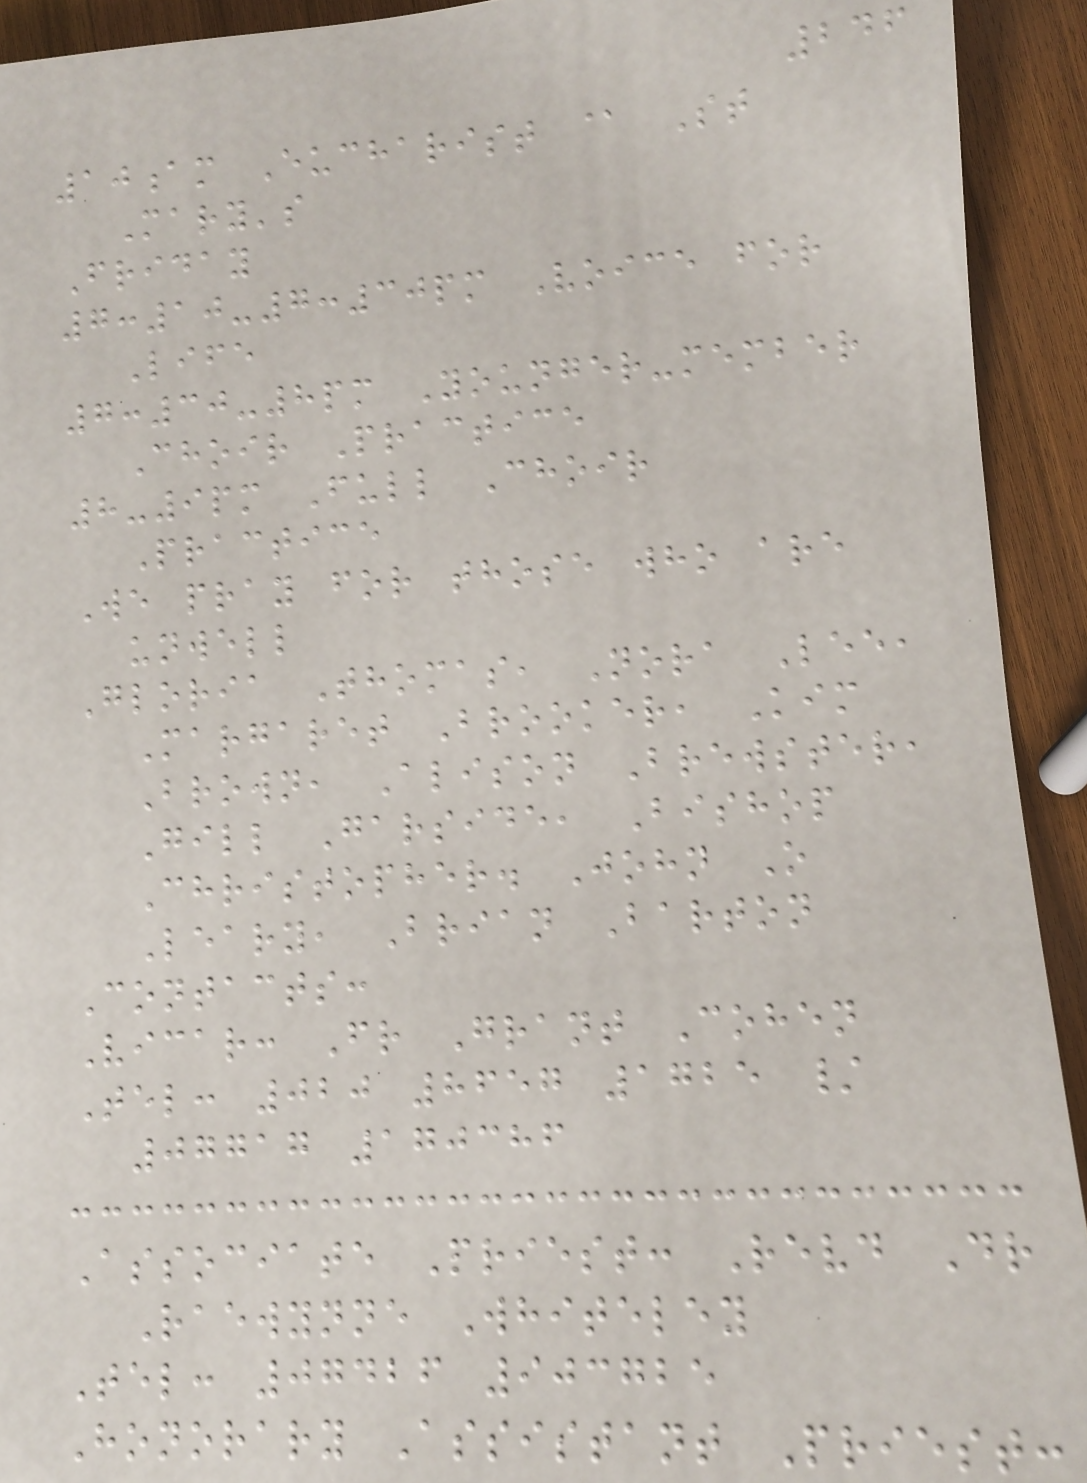246
10am Eucharist @ St
Mary's
Friday
7:10-7:30pm Voice for
Life
7:30-8pm Younger-member
Choir Practice
8-9pm Full Choir
Practice
We pray for those who are
unwell
Gloria Thomas, Nora Lee,
Margaret Brooker, Kim
Brown, Alison Brewster,
Gill Garside, Bishop
Christopher. John O
Leary, Brian Barton
Contacts:
Vicar: Fr Grant Cohen
Tel: 020 8657 1725 /
07717 170386
Associate Priest: Revd Dr
Raewynne Whiteley
Tel: 07426 903725
Honorary Assistant Priest:
